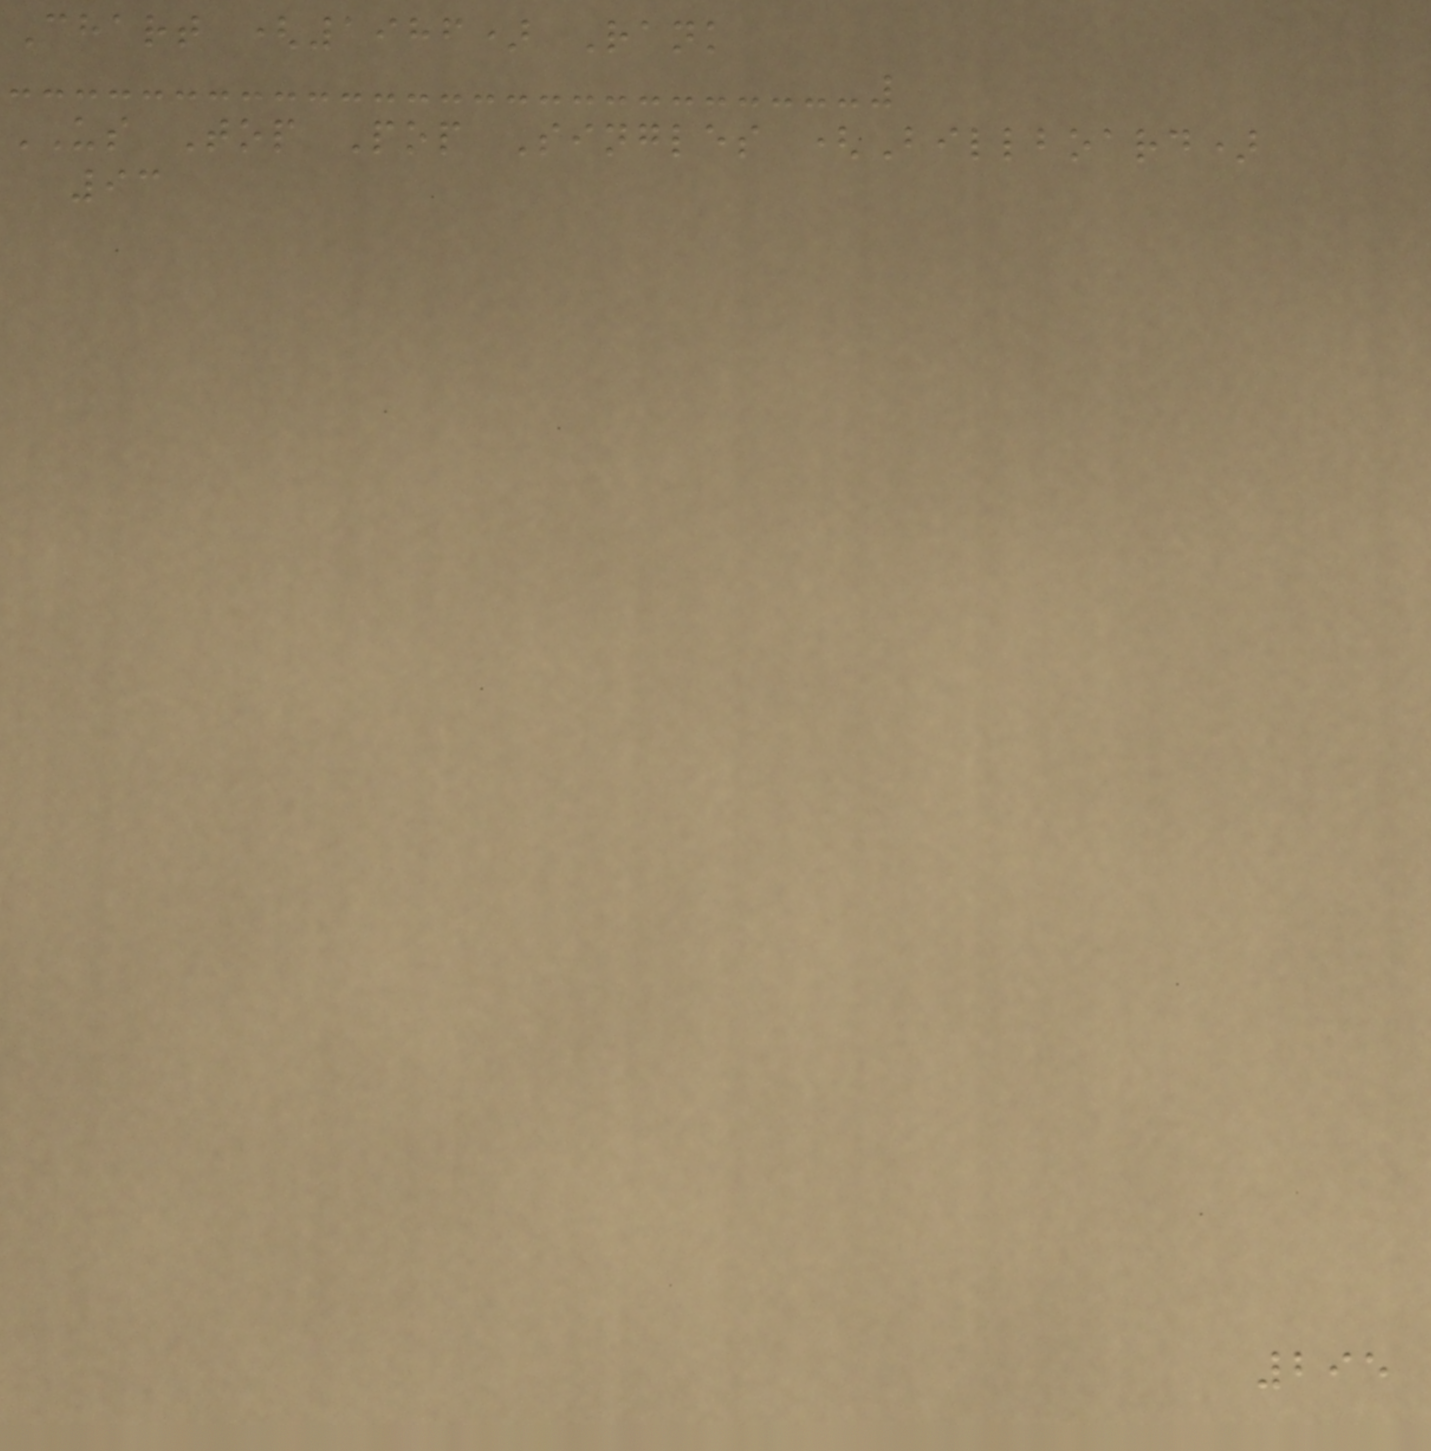Chart (1986) Rank
US Top Pop Singles (Billboard)
93
295
